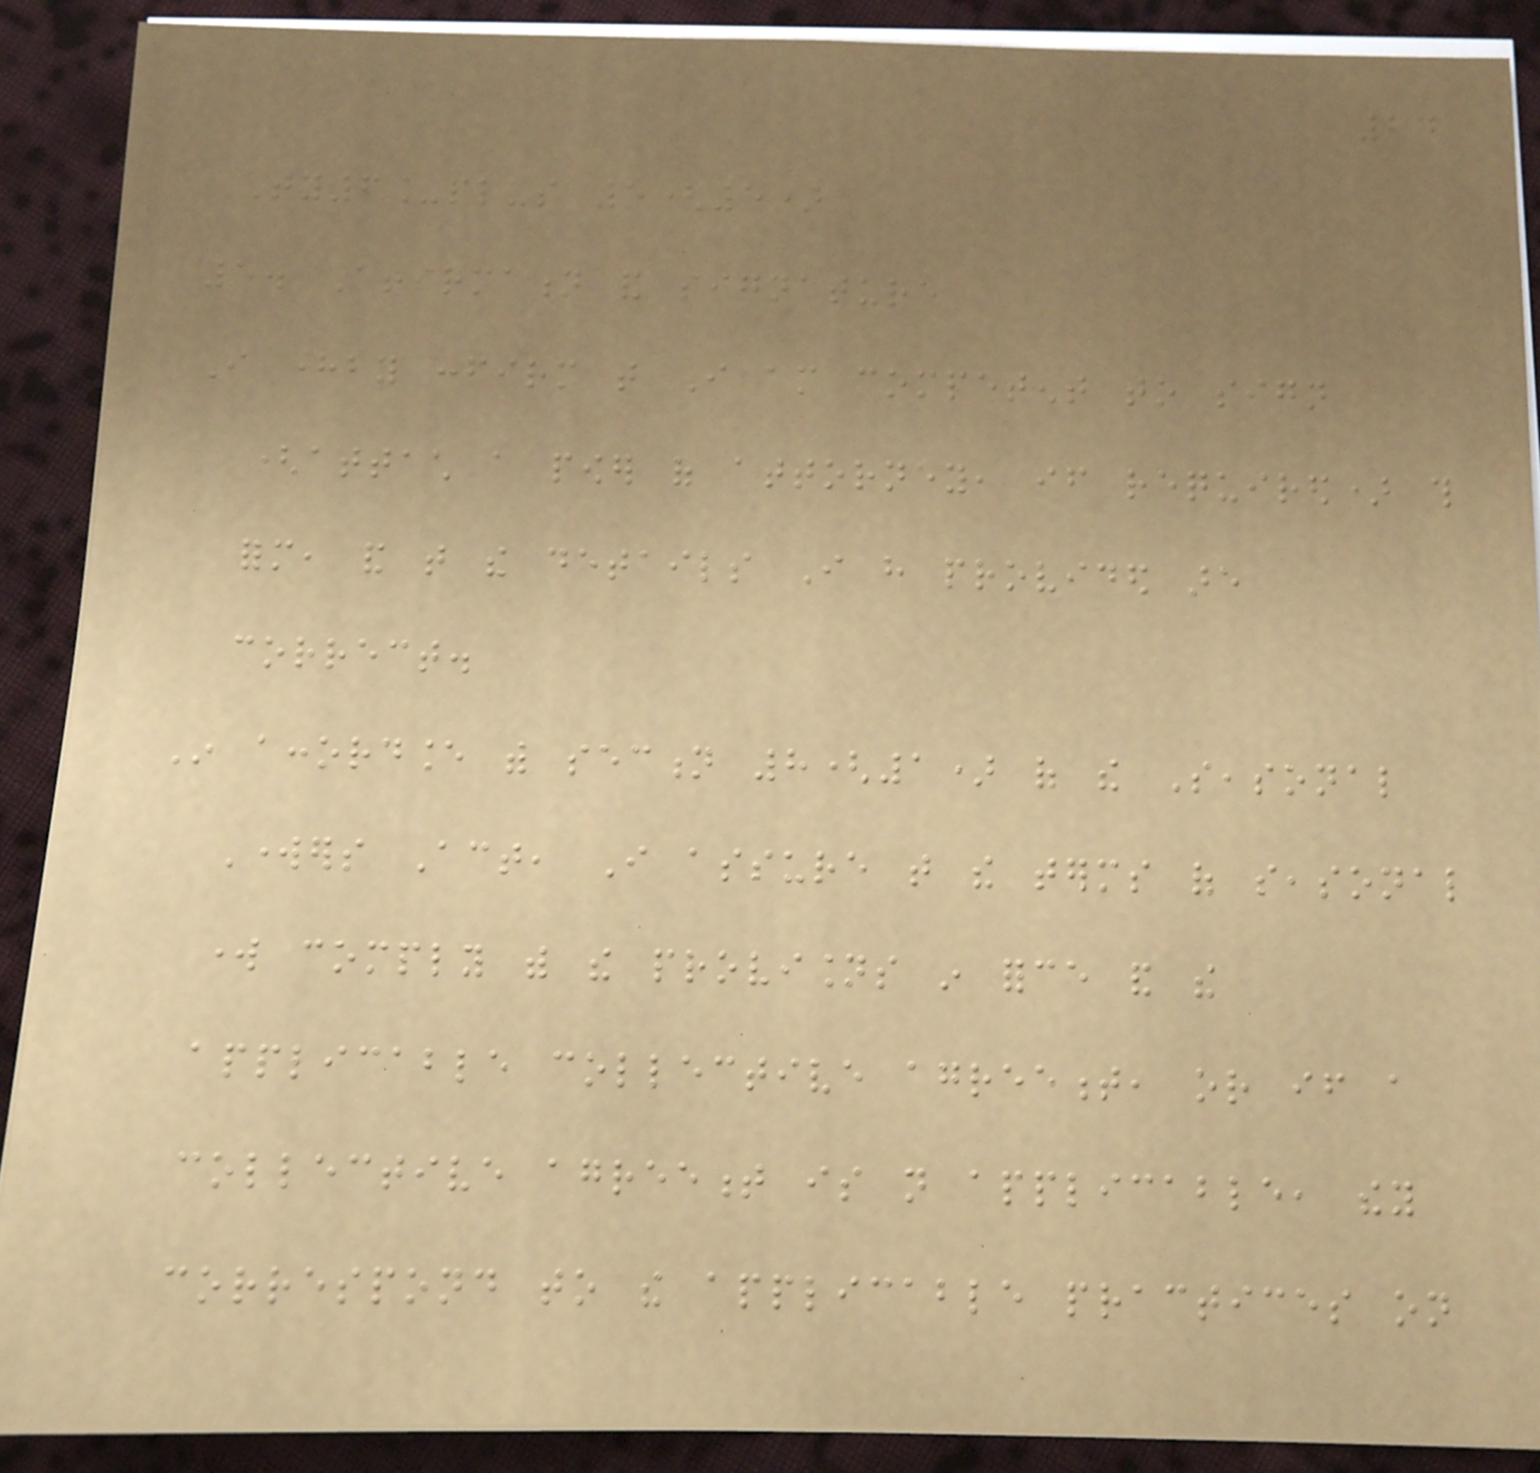24
TY6_plus 5(5)
5. Affirmation and signature
I hereby confirm that I am competent to sign
(attach a power of attorney, if required) this
form, and that the details I have provided are
correct.
In accordance with section 8(1) of the Seasonal
Workers Act, I assure that the terms of seasonal
work comply with the provisions in force and the
applicable collective agreement, or if a
collective agreement is not applicable, they
correspond to the applicable practices on
